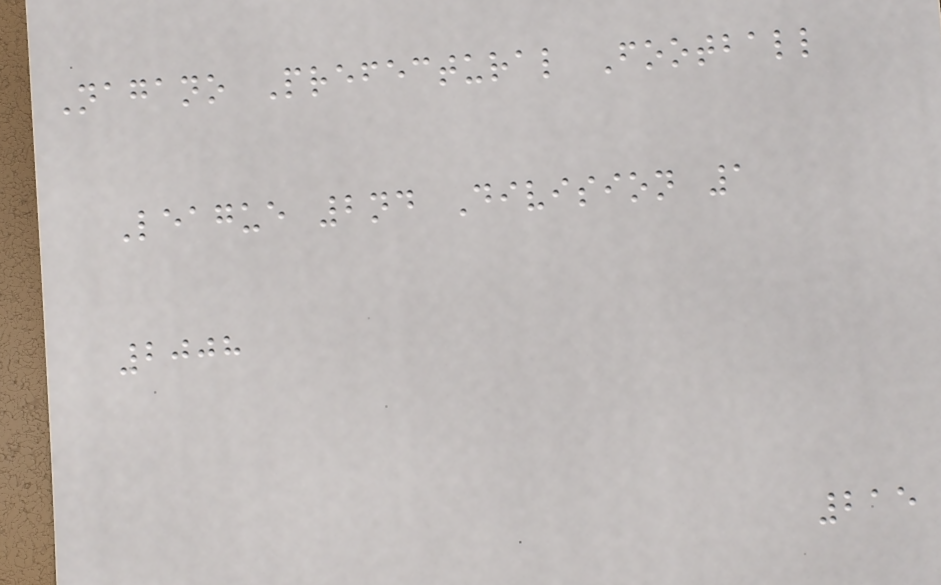Nagano Prefectural Football
League 2nd Division 1
2008
215
